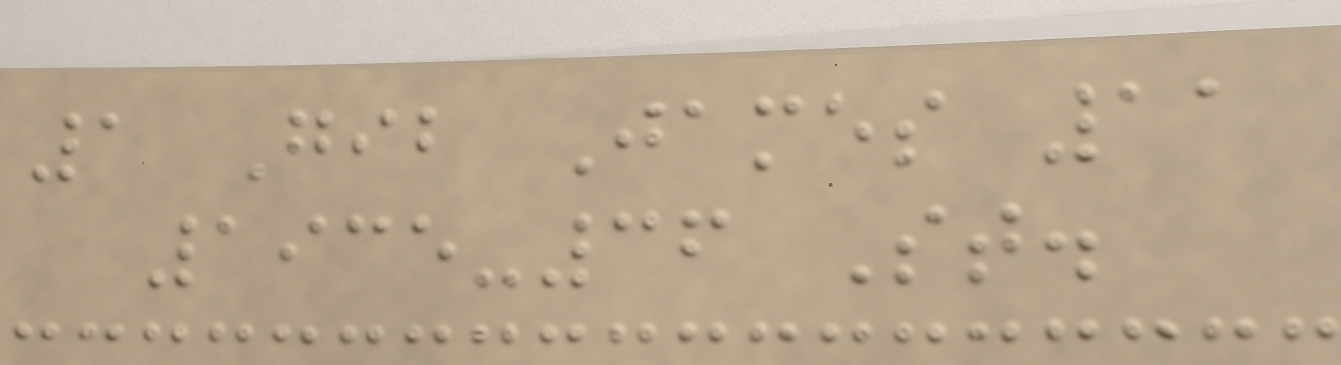1 Gib James 11
1935-36 St.
